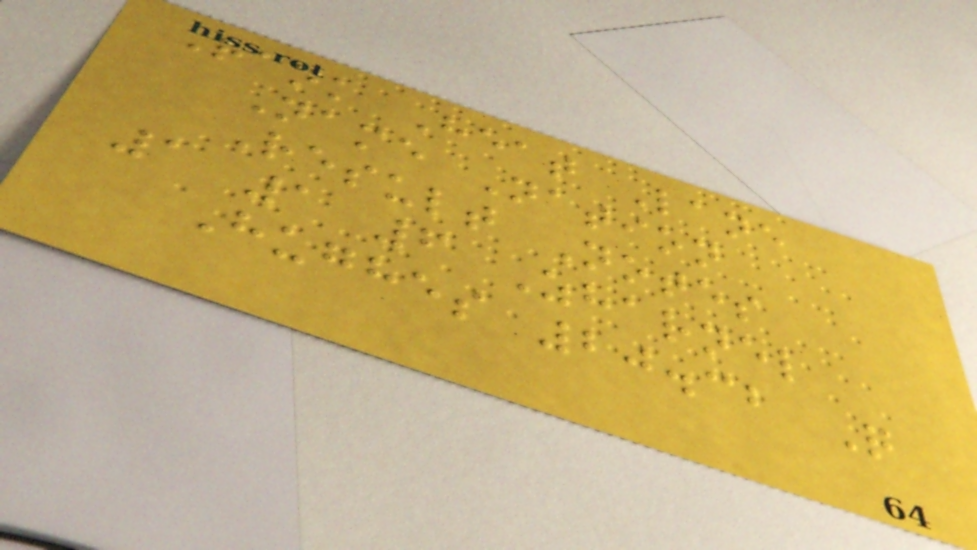Rank Heat Lane
Name Nation
Result Notes
1 1 6 Zharnel
Hughes 20.32 Q
